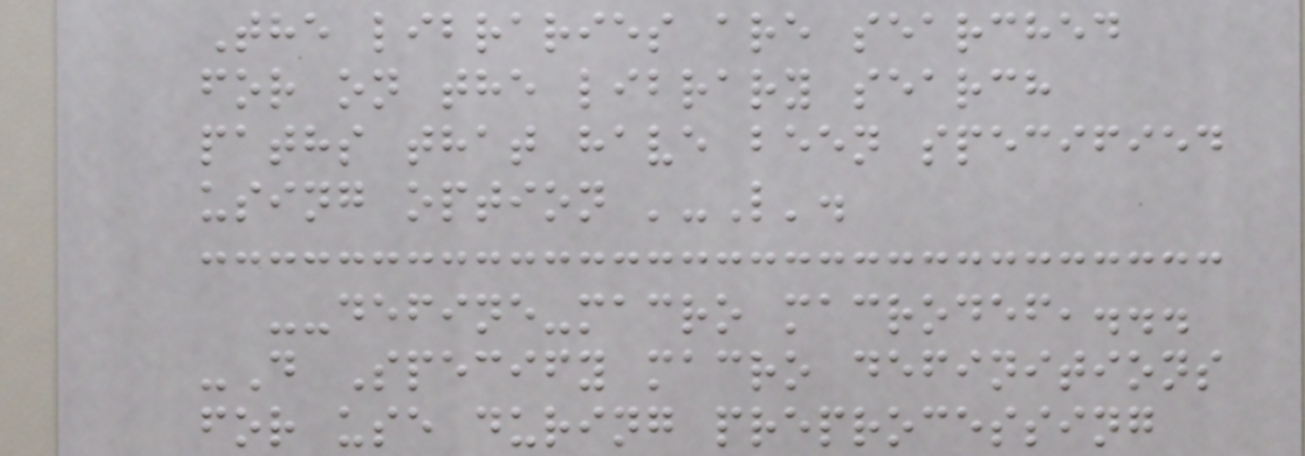The libraries are searched
for on the library search
paths that have been specified
using option '-L'.
--define-macro macrodef,...
-D Specify macro definitions
for use during preprocessing
